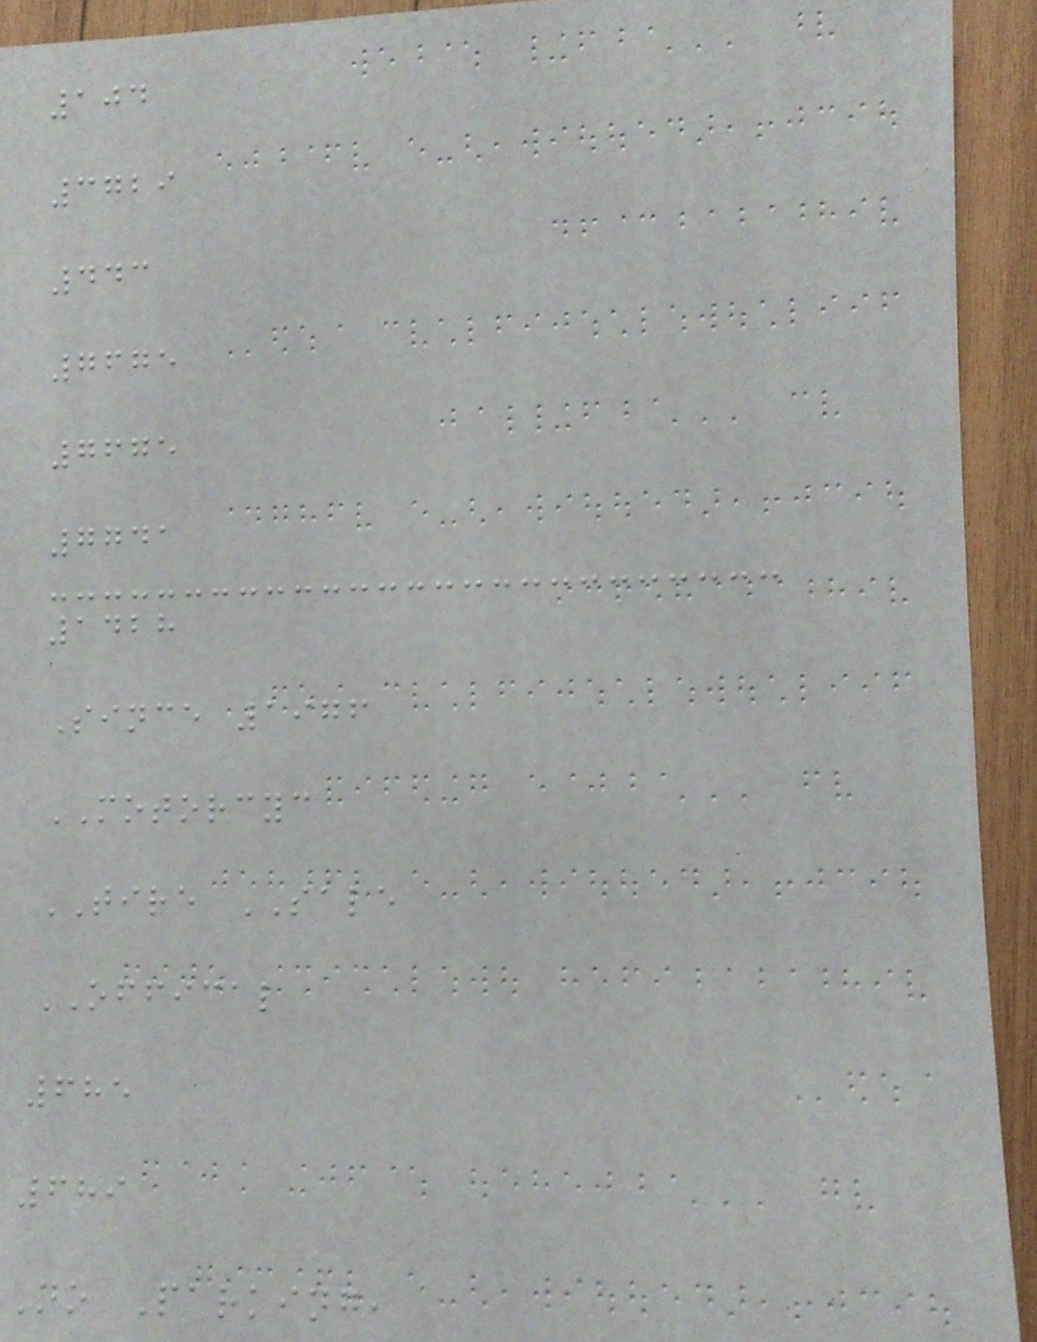104
3729
443
7675
7675
7741
1428
Since 1976
MOTORCYC
TIRE SALE
OFFICAL
685
689
No Parking,
